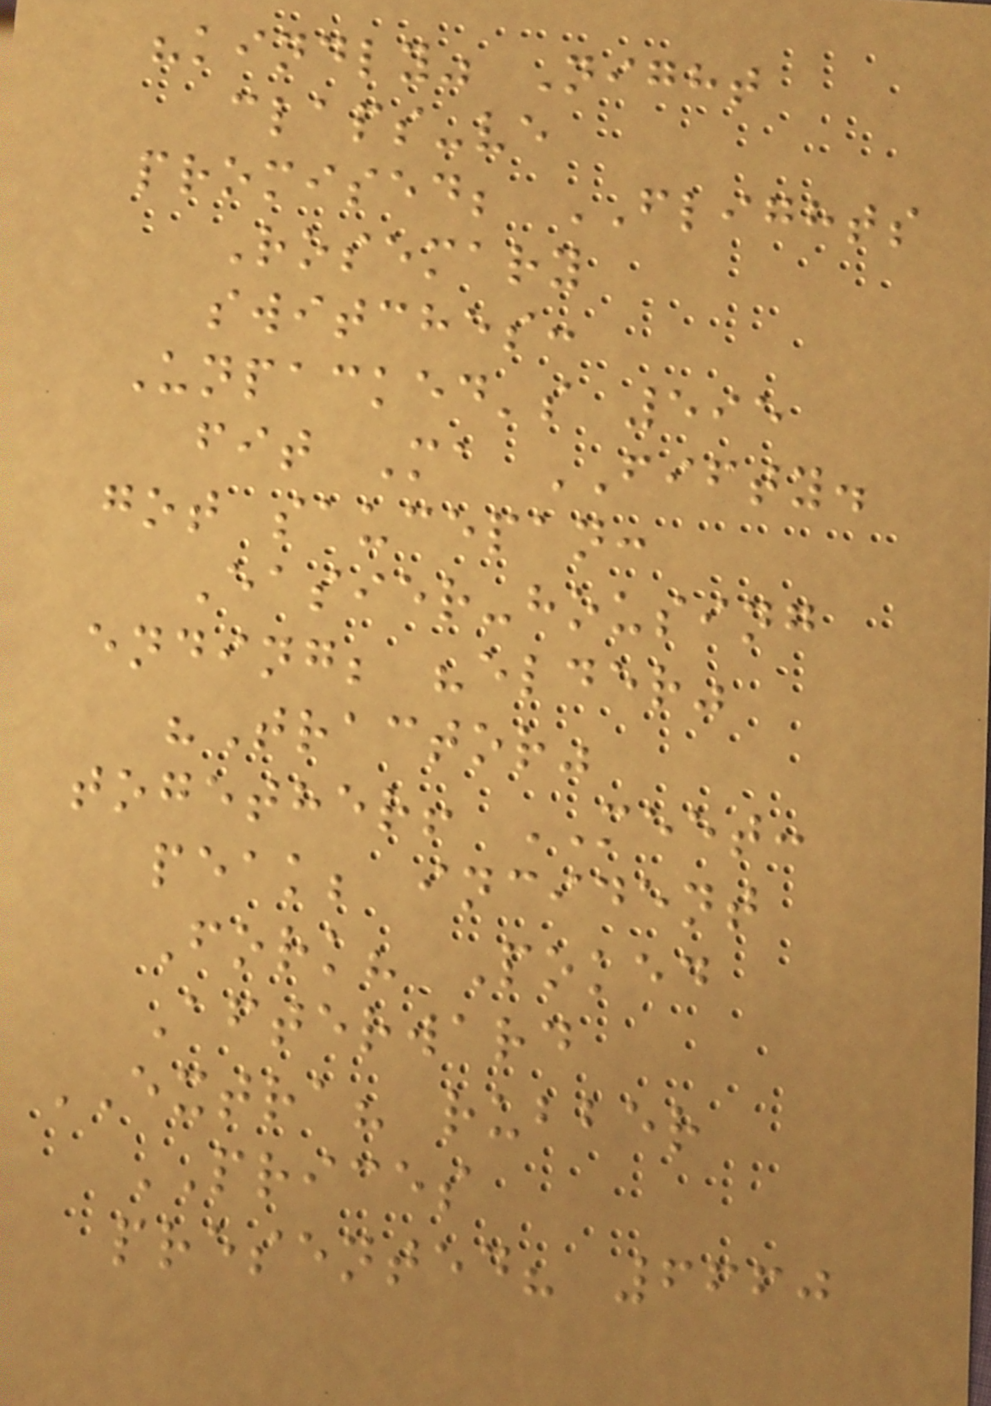"kindly" Night
claps-ve
promised; FLIGHTS
Rosemary
switches:
Unpacked's 595
fit Ma FIFTY.
got saucepan:
Easier-housing
ending; "elder"
"Tractor"
together! MEET:
peak; incident
Fork? Poked
Afterward
EXTRA? rubber
PRICES
presented? 6660
